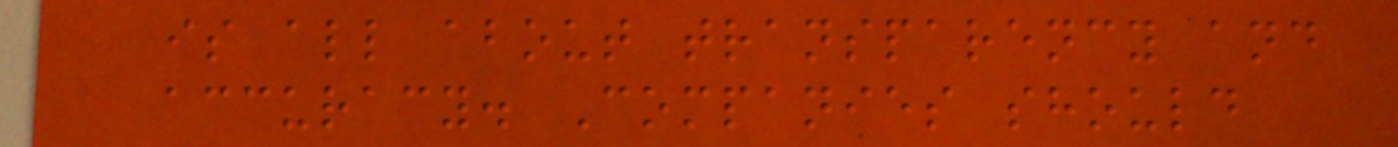is all about transparency and
accuracy. Companies should
